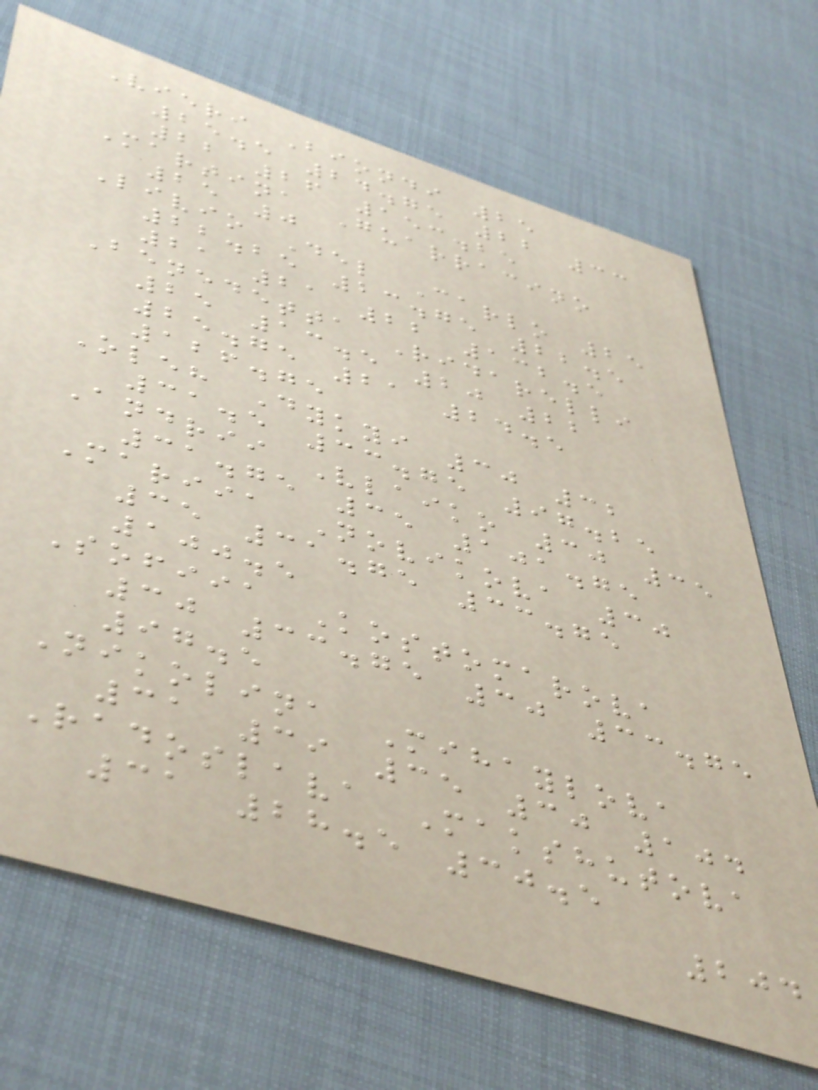Vieri Biondi 25
25.5 24.75 22 33
22 26 153.25
Martina Guarracino
25 0
Livio Del Carlo 25
22.25 23.75 22.5
21 21 22 132.5
Benedetta Ridarelli
25 13.5 20 22
25.75 21 24.5
126.75
Oleh Dykyi 30 32
31.5 33.75 97.25
Andrii Vlaiko 30 35
31.75 35 101.75
Mariia Novikova 30
35 31.75 33.75
100.5
Sofiia Kostomarova
30 33.75 30 33.75
97.5
Nikolina Mihaylova
31 39 35 30 104
Radoslava Makshutova
31 28.5 30.5
204
